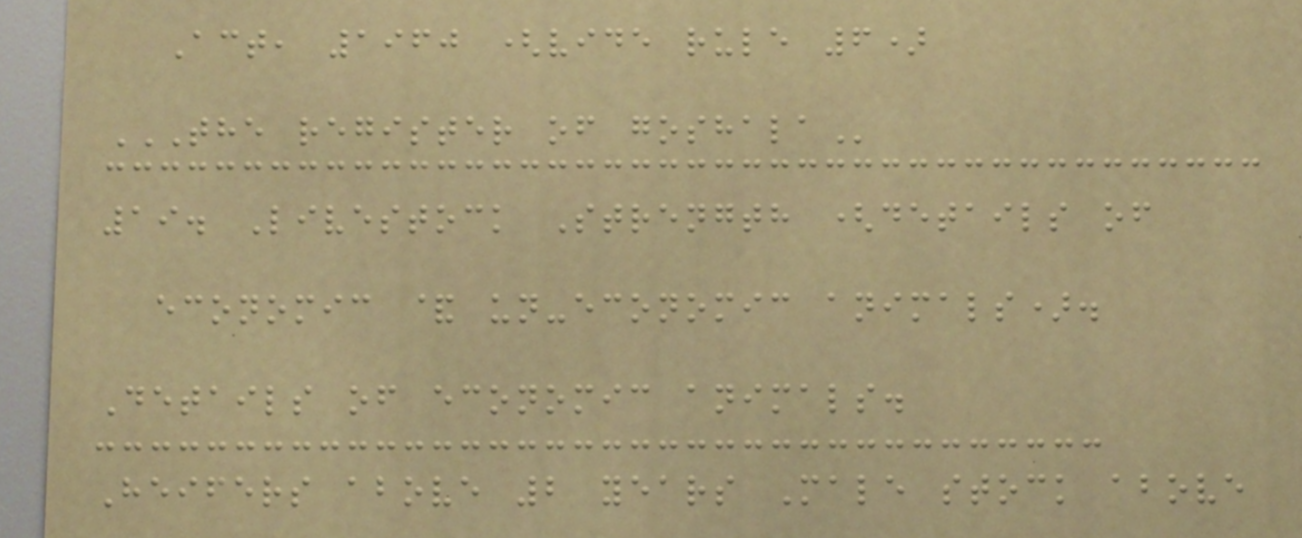Act, 1960 (vide rule 6)
THE REGISTER OF GOSHALA
19. Livestock Strength (details of
economic & un-economic animals).
Details of economic animals.
Heifers above 2 years Male stock above
